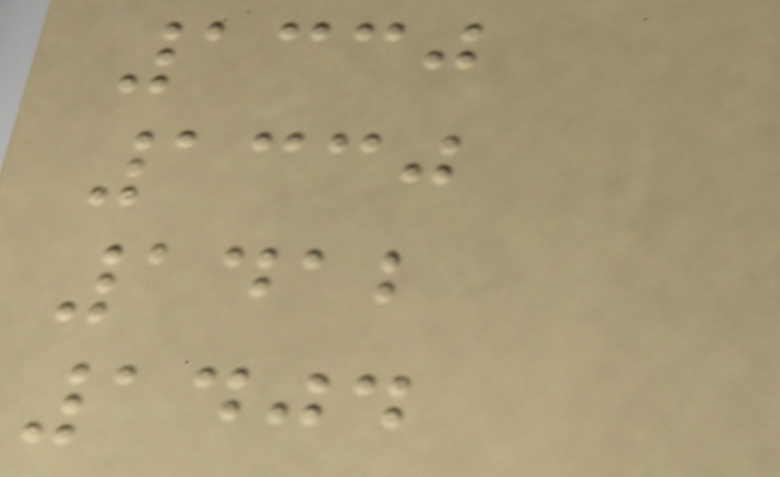1330
1330
1412
1404
